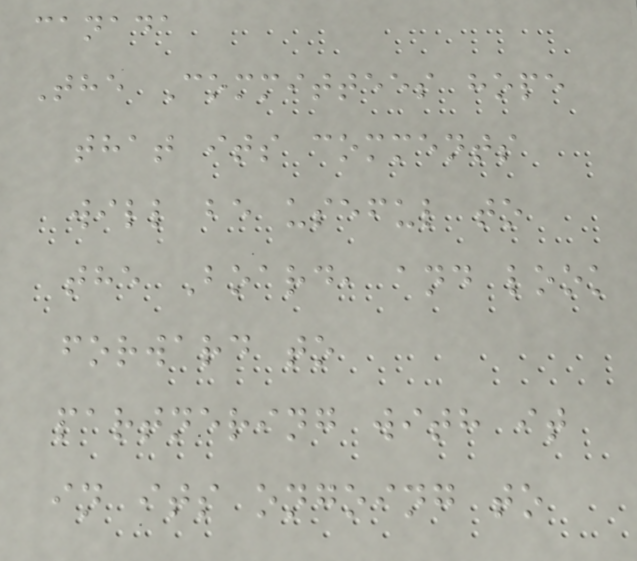canada
The Committees hope
that its comments
will be useful to
the Board, and look
forward to
partnering with it
in its ongoing to
